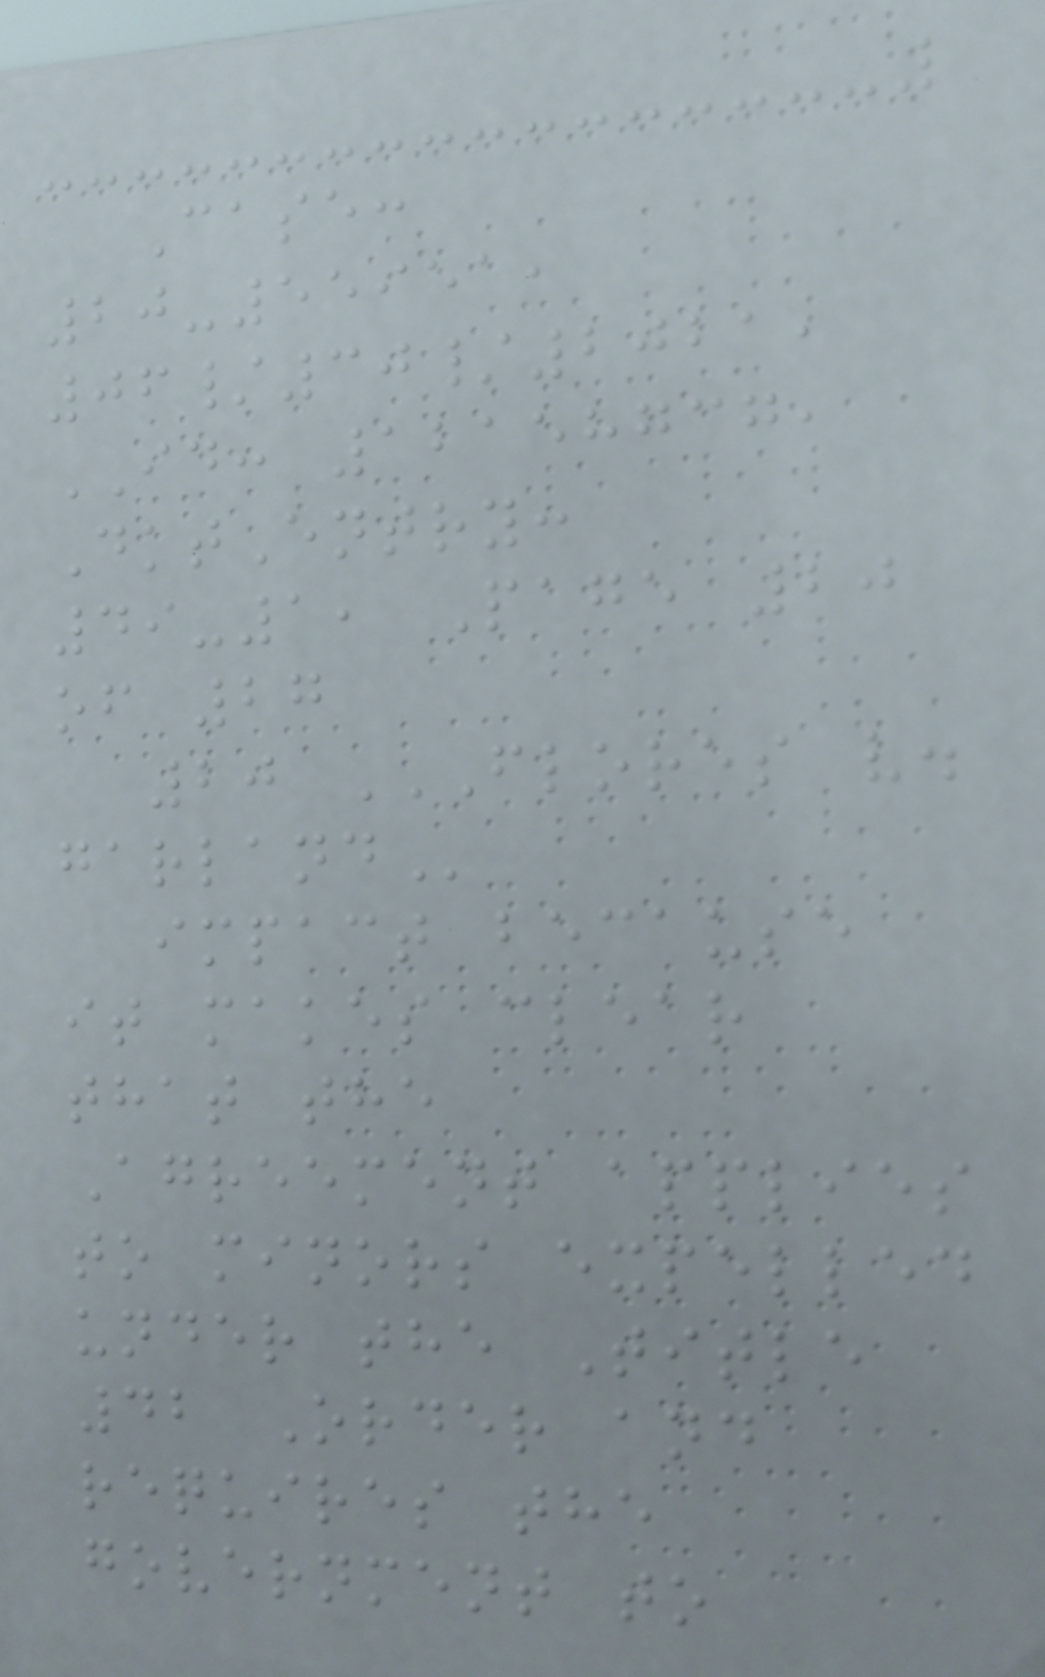Case:
20-55951,
06/30/2021,
ID: 12158737,
DktEntry:
49-1, Page 20
of 27
20 FLORES V.
GARLAND
impact because
it makes clear
that the
Agreement applies
to minors expelled
under the Title
42 Order and
requires the
government to
